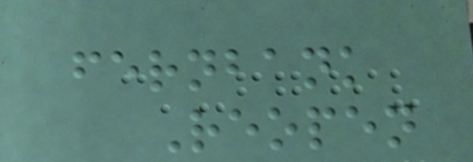fernbank
Reopen
